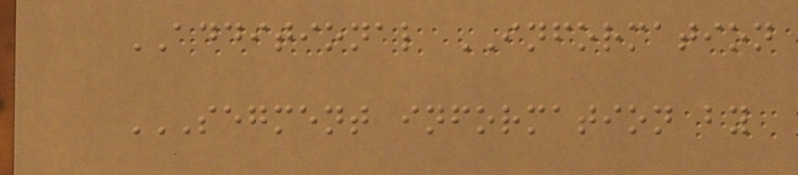ADDITIONAL INFORMATION
SEGMENT INFORMATION BY
